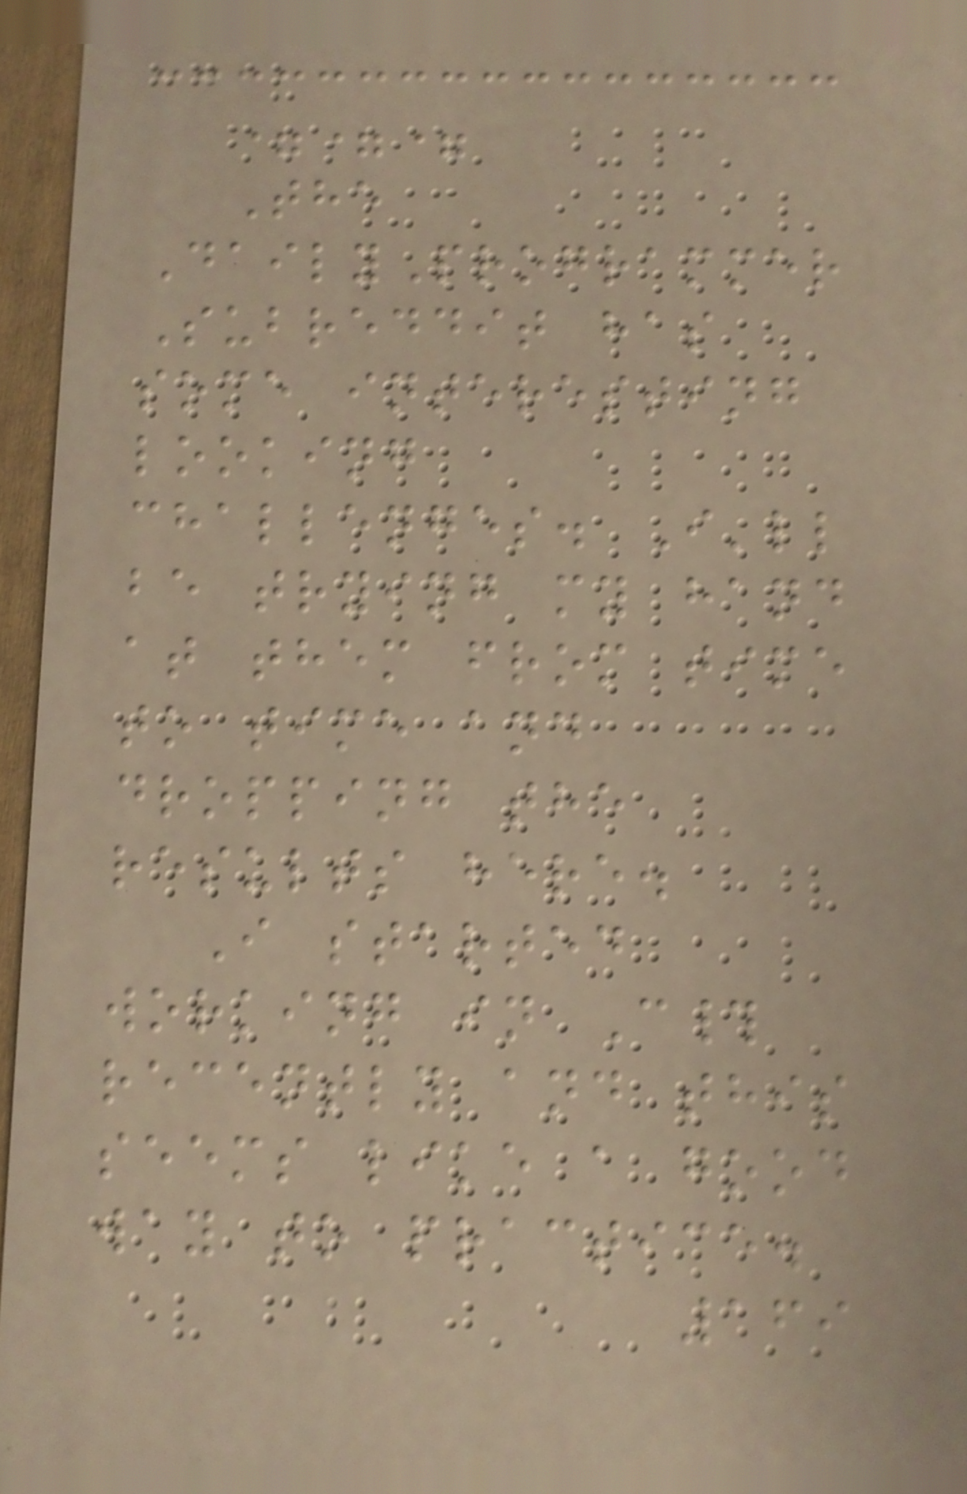===
The
DailyProgrammer
Subreddit has
some interesting
looking
challenges. I'll
be trying my hand
at them from time
to time and
dropping the
results here.
I started
working in C#
recently and this
seems like a good
way to practice.
169
